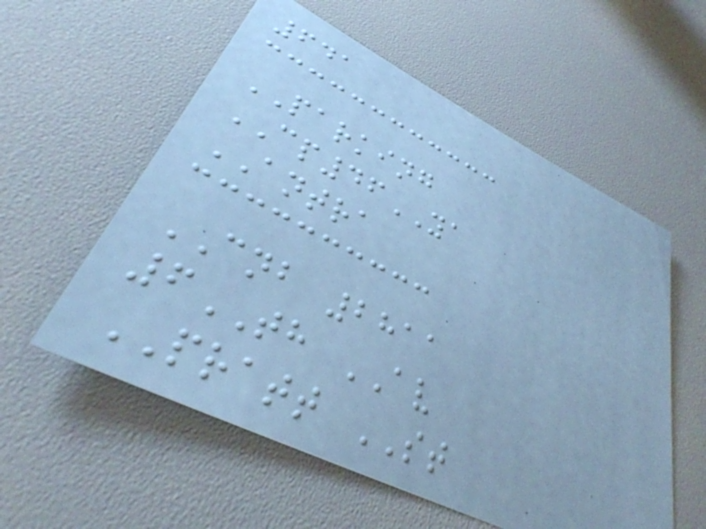641
PARKING
CP46YA
ANTRA
CNB 2811
6TH AV
PRATT ST
